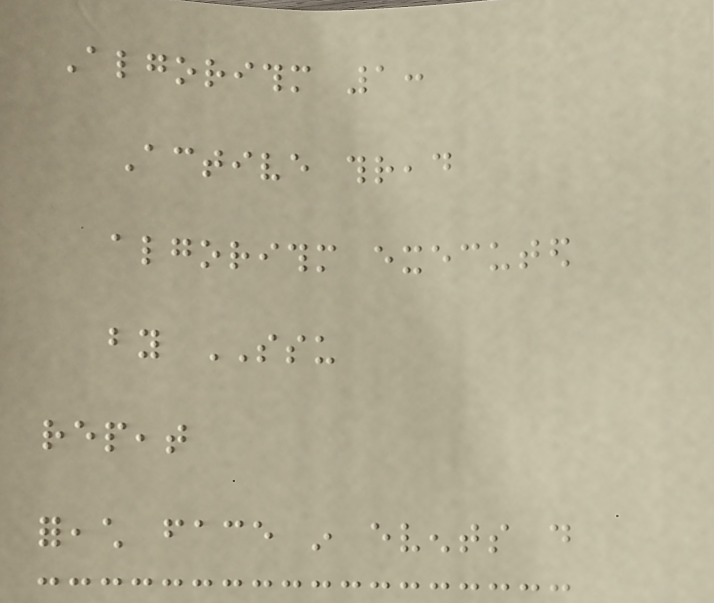Algorithm 1:
Active thread
algorithm executed
by SSU
repeat
foreach face in events do
